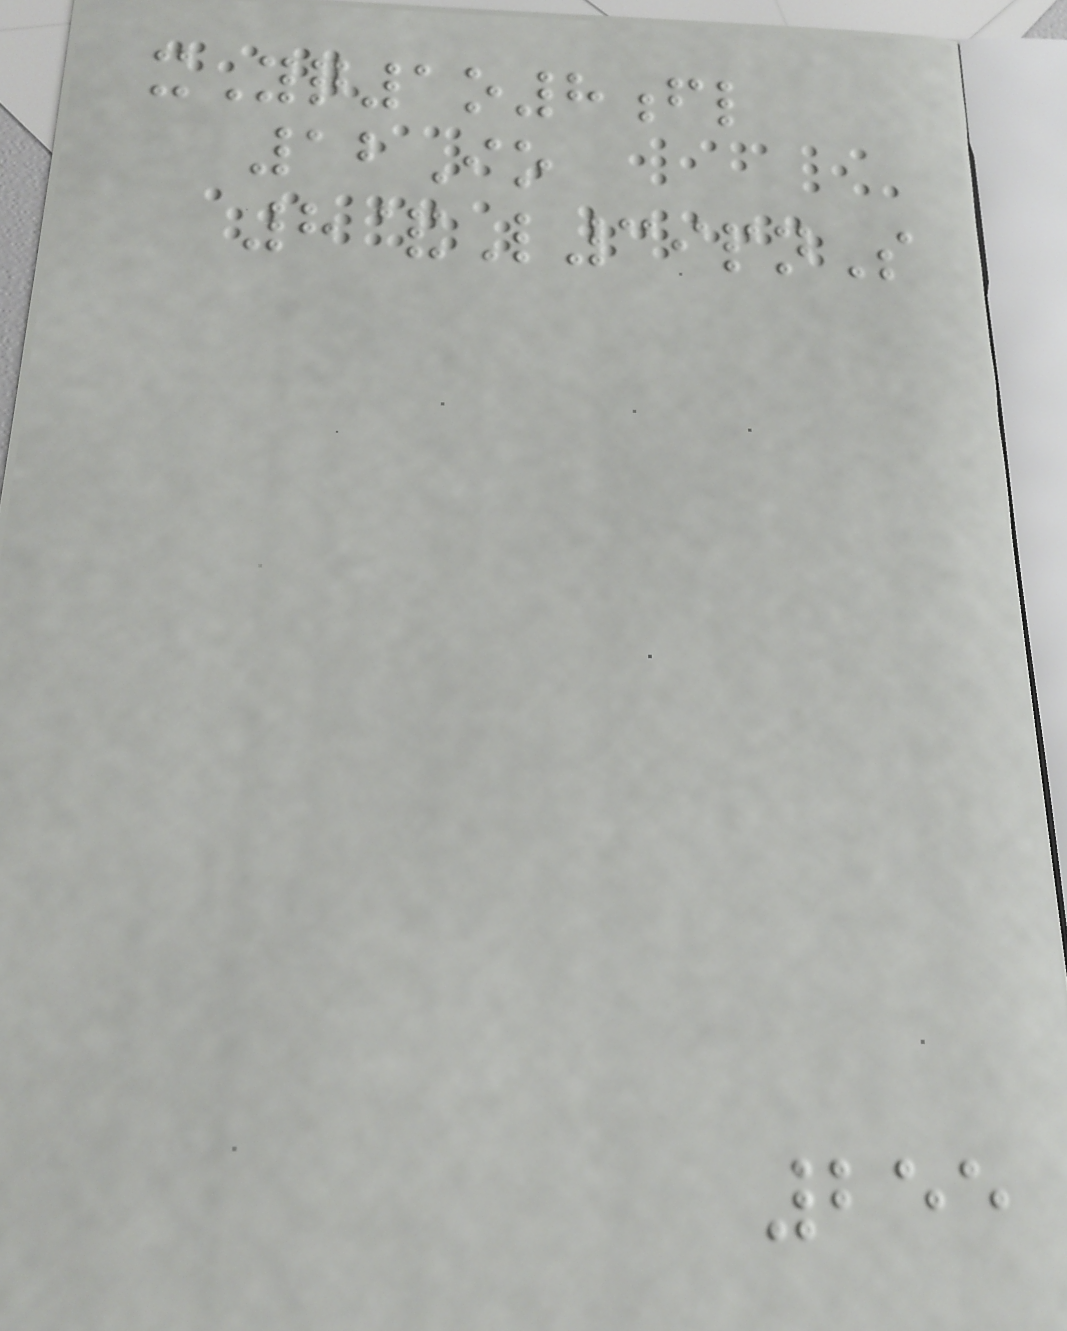xYq1o8fl
12Io
8&L39pnS
255
